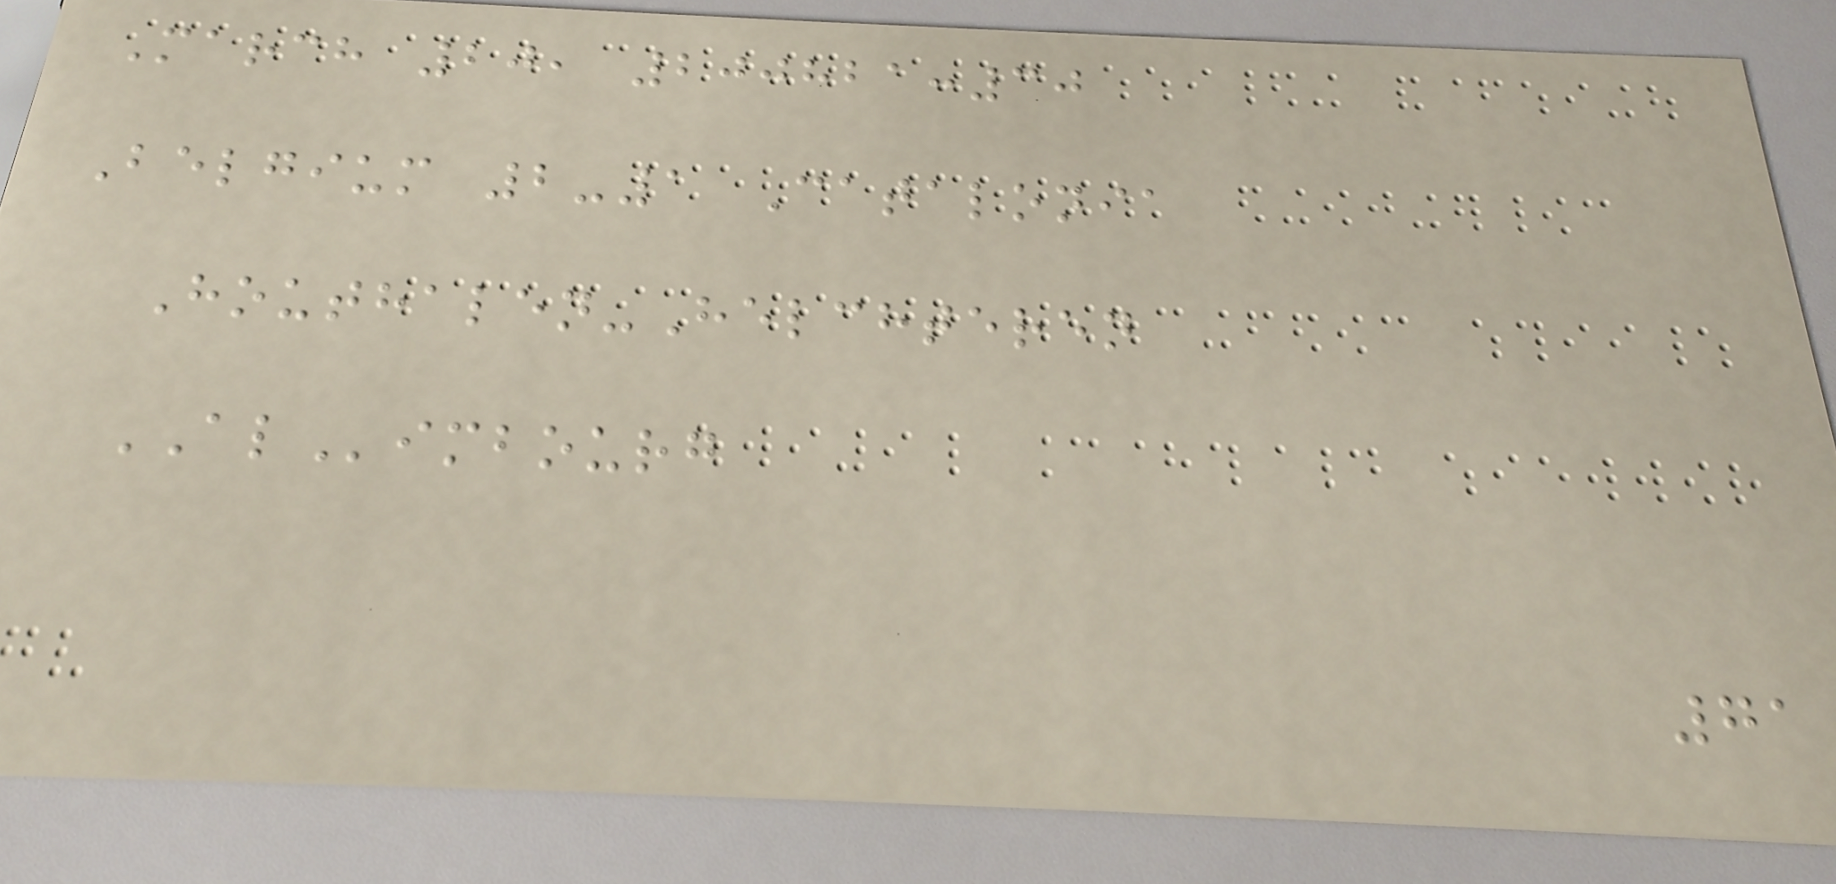March 20, 200821:30
Belgium 2-1 Catalonia
Houthalen-Helchteren
ALimbourg
71
